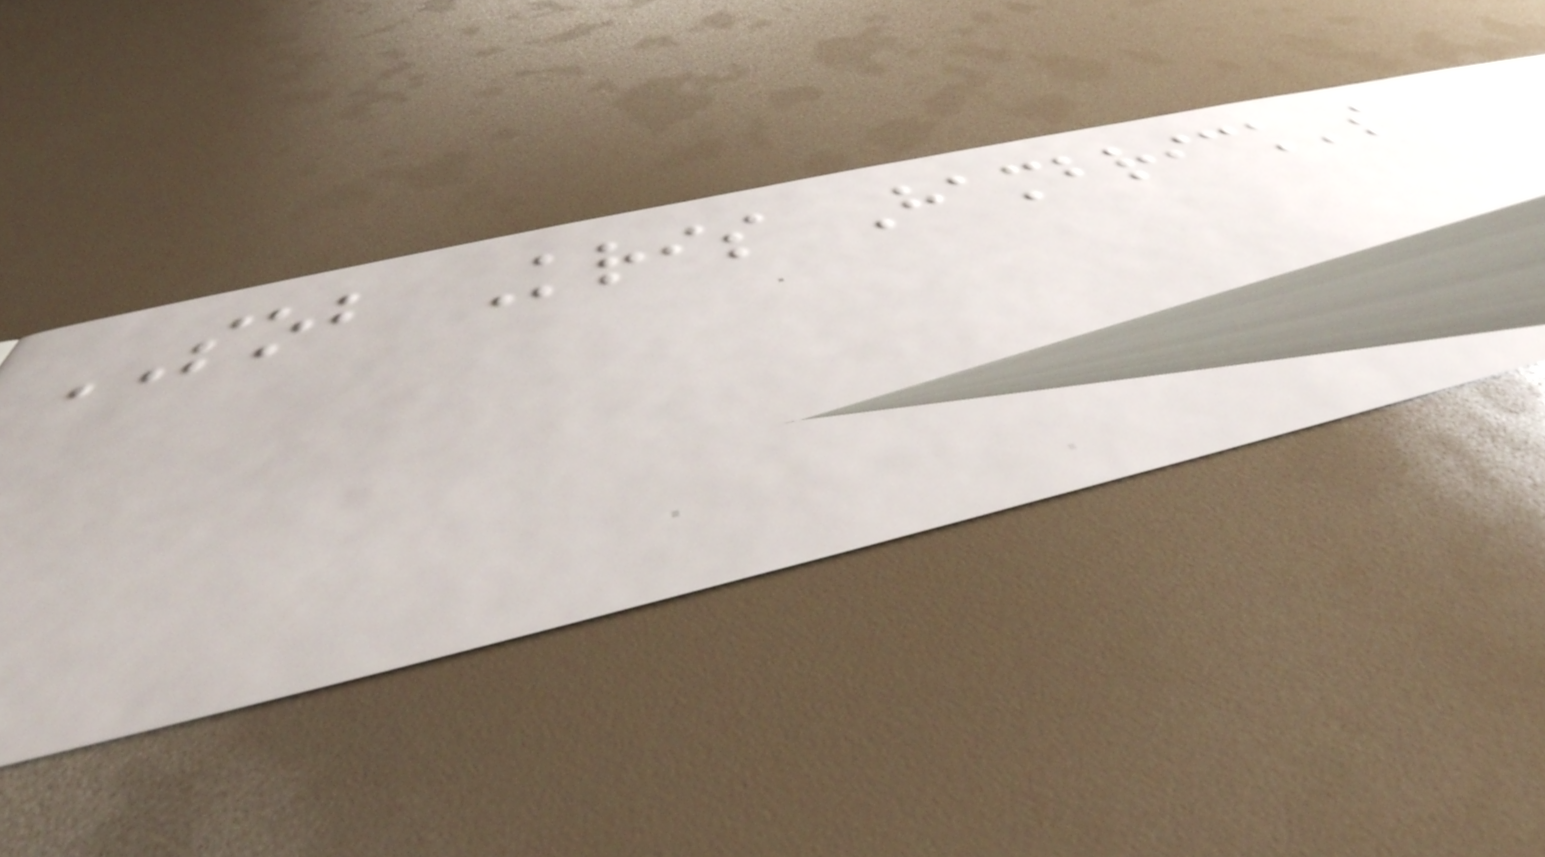SOB Kris Hambrick's
